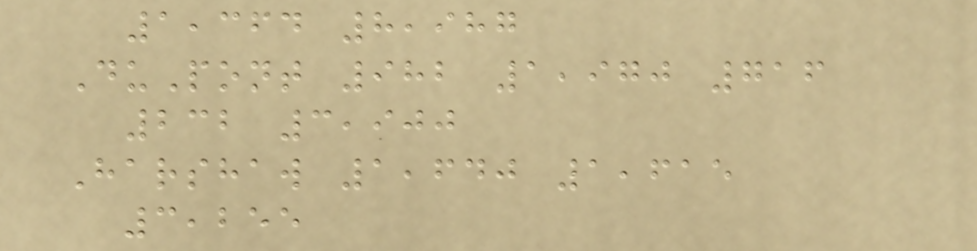1,364 8,987
DuPont 982 1,970 716
232 3,900
Harshaw 1,640 1,615
3,255
